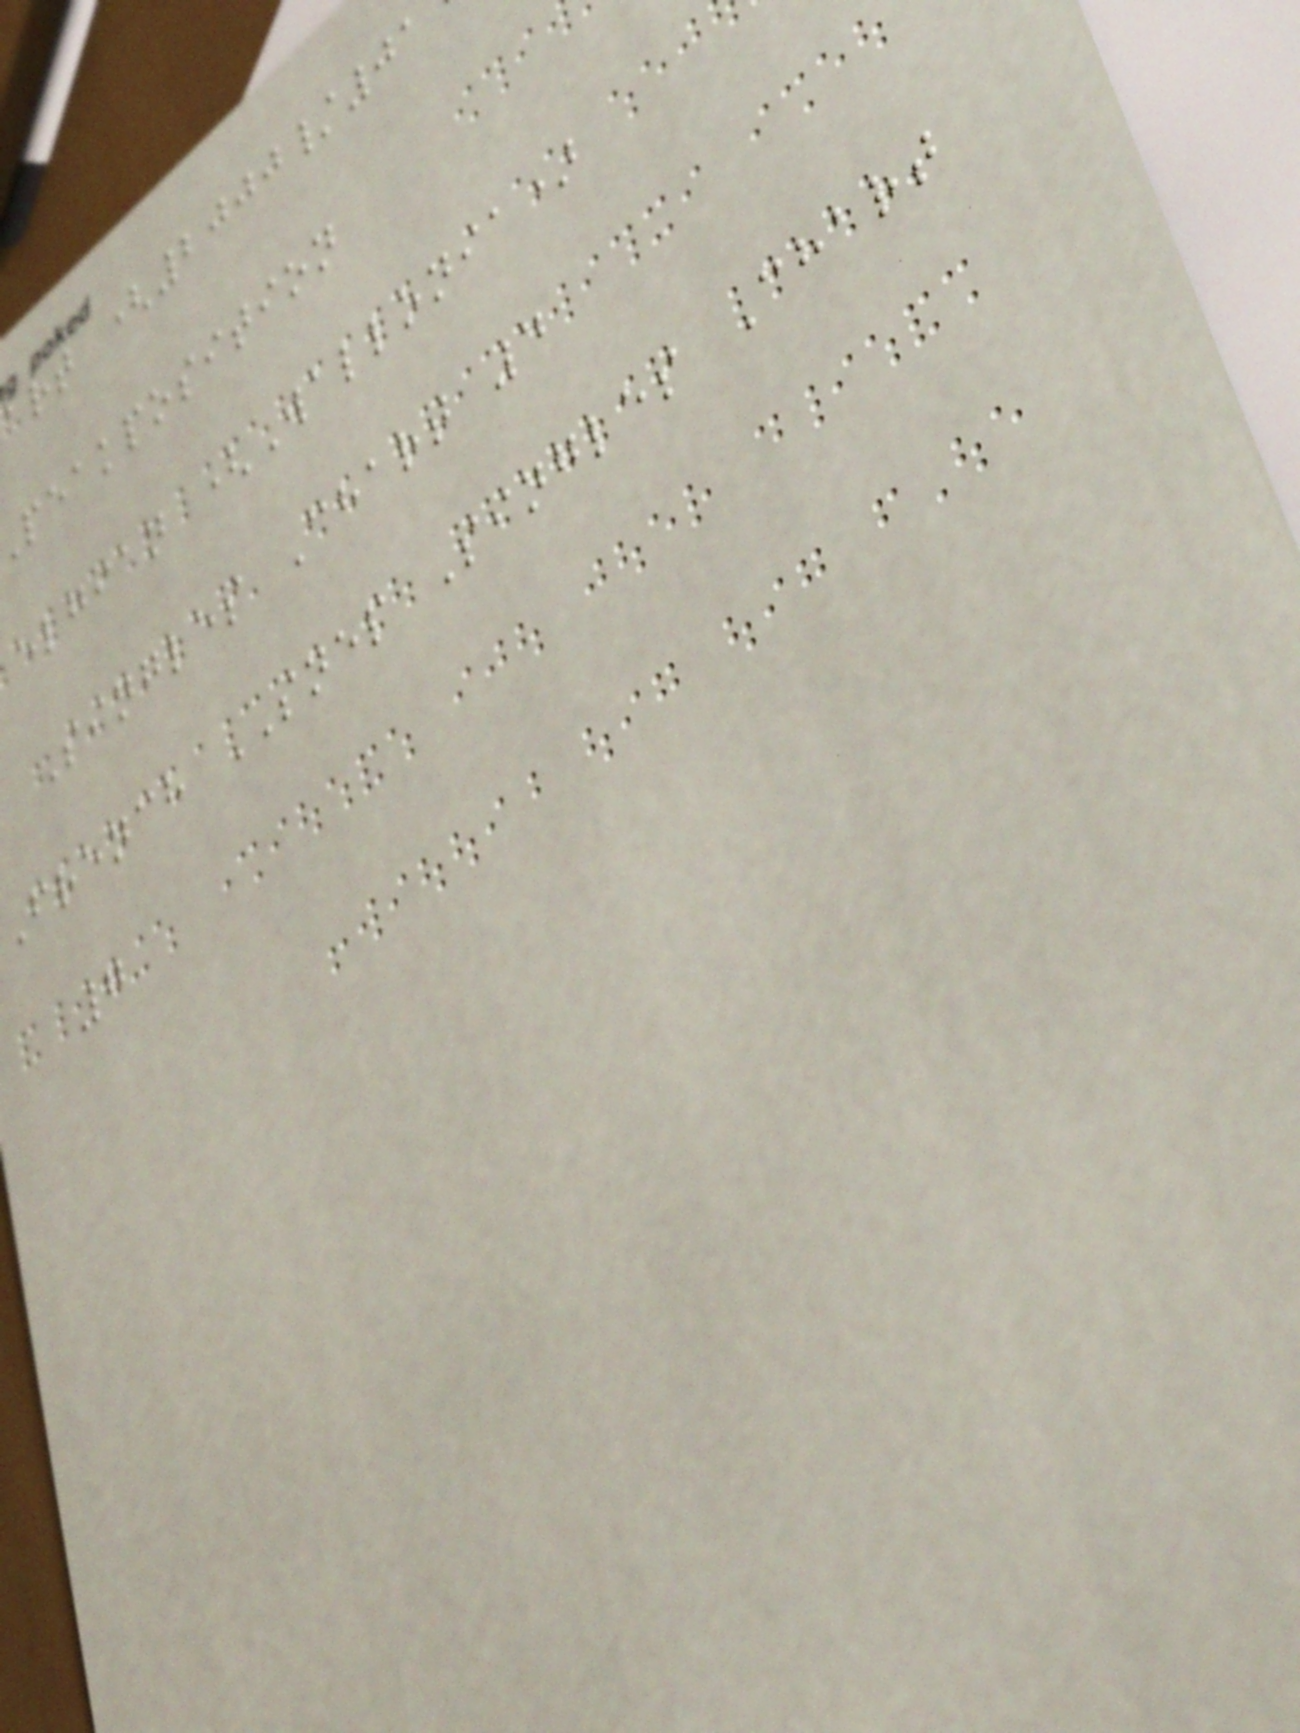art (2000/01
peakposition
elgian (Wallonia)
Singles Chart 4
French SNEP Singles Chart
7
